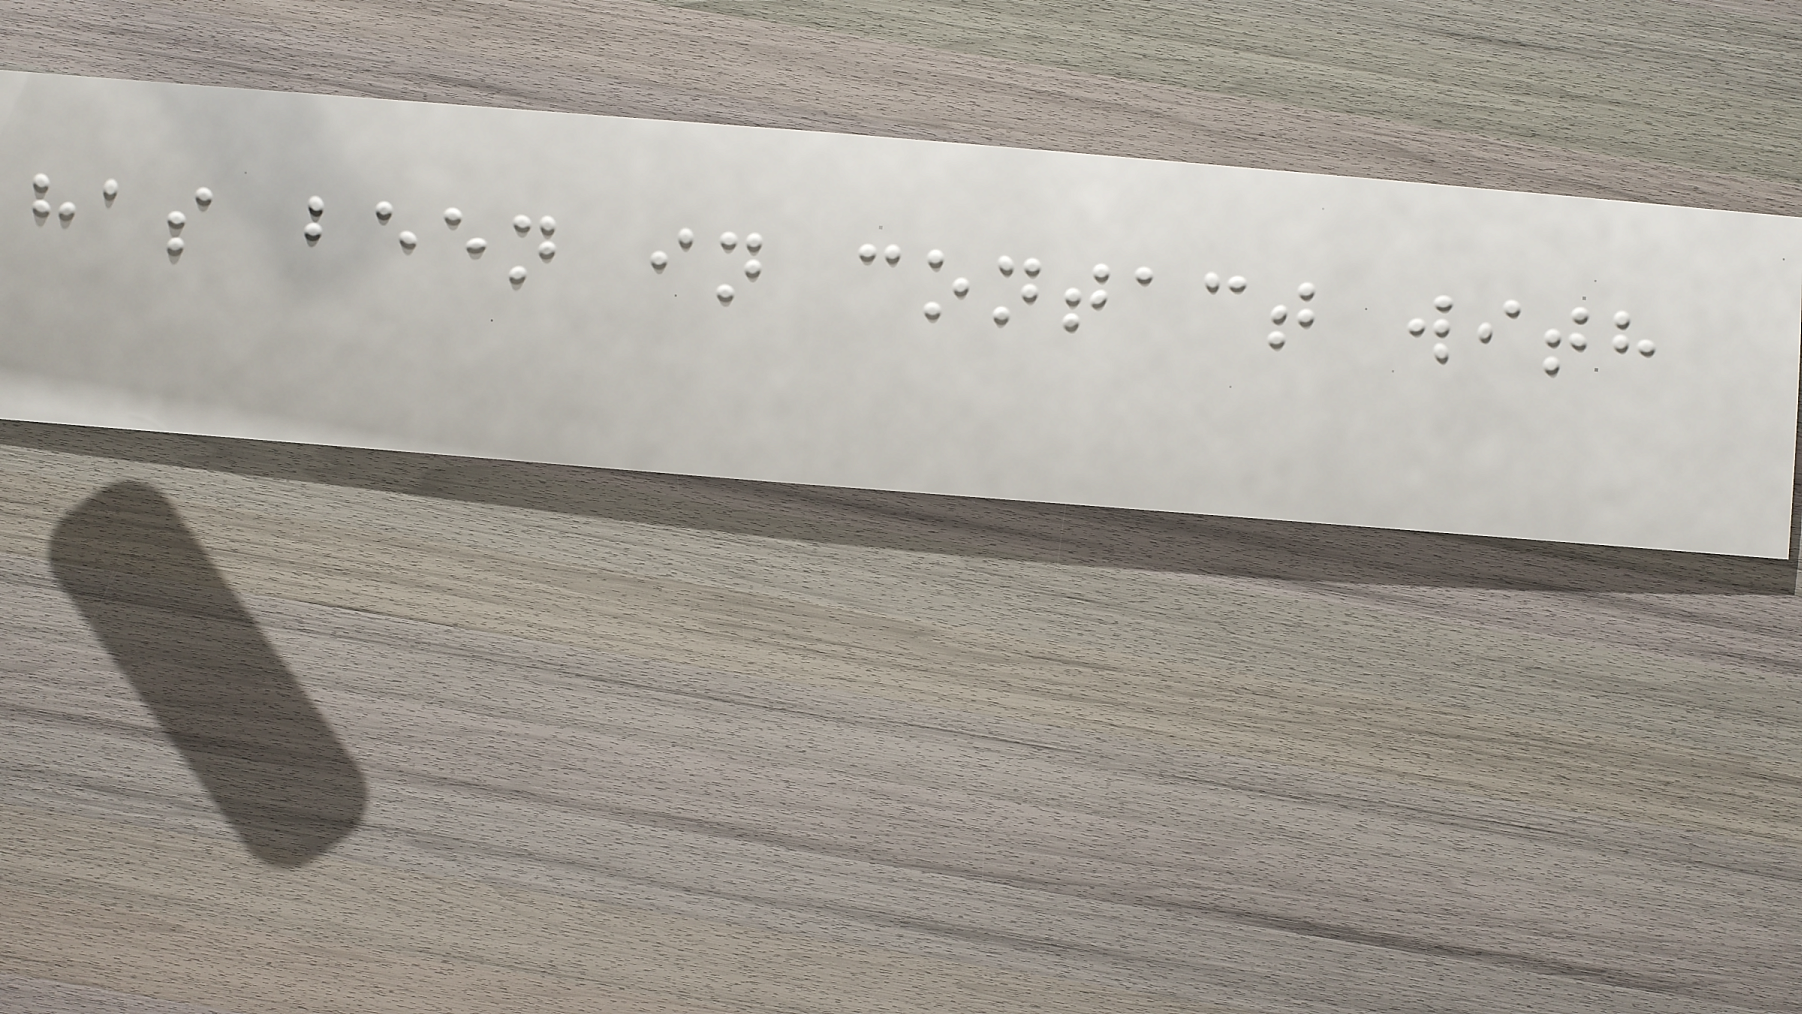has been in contact with
